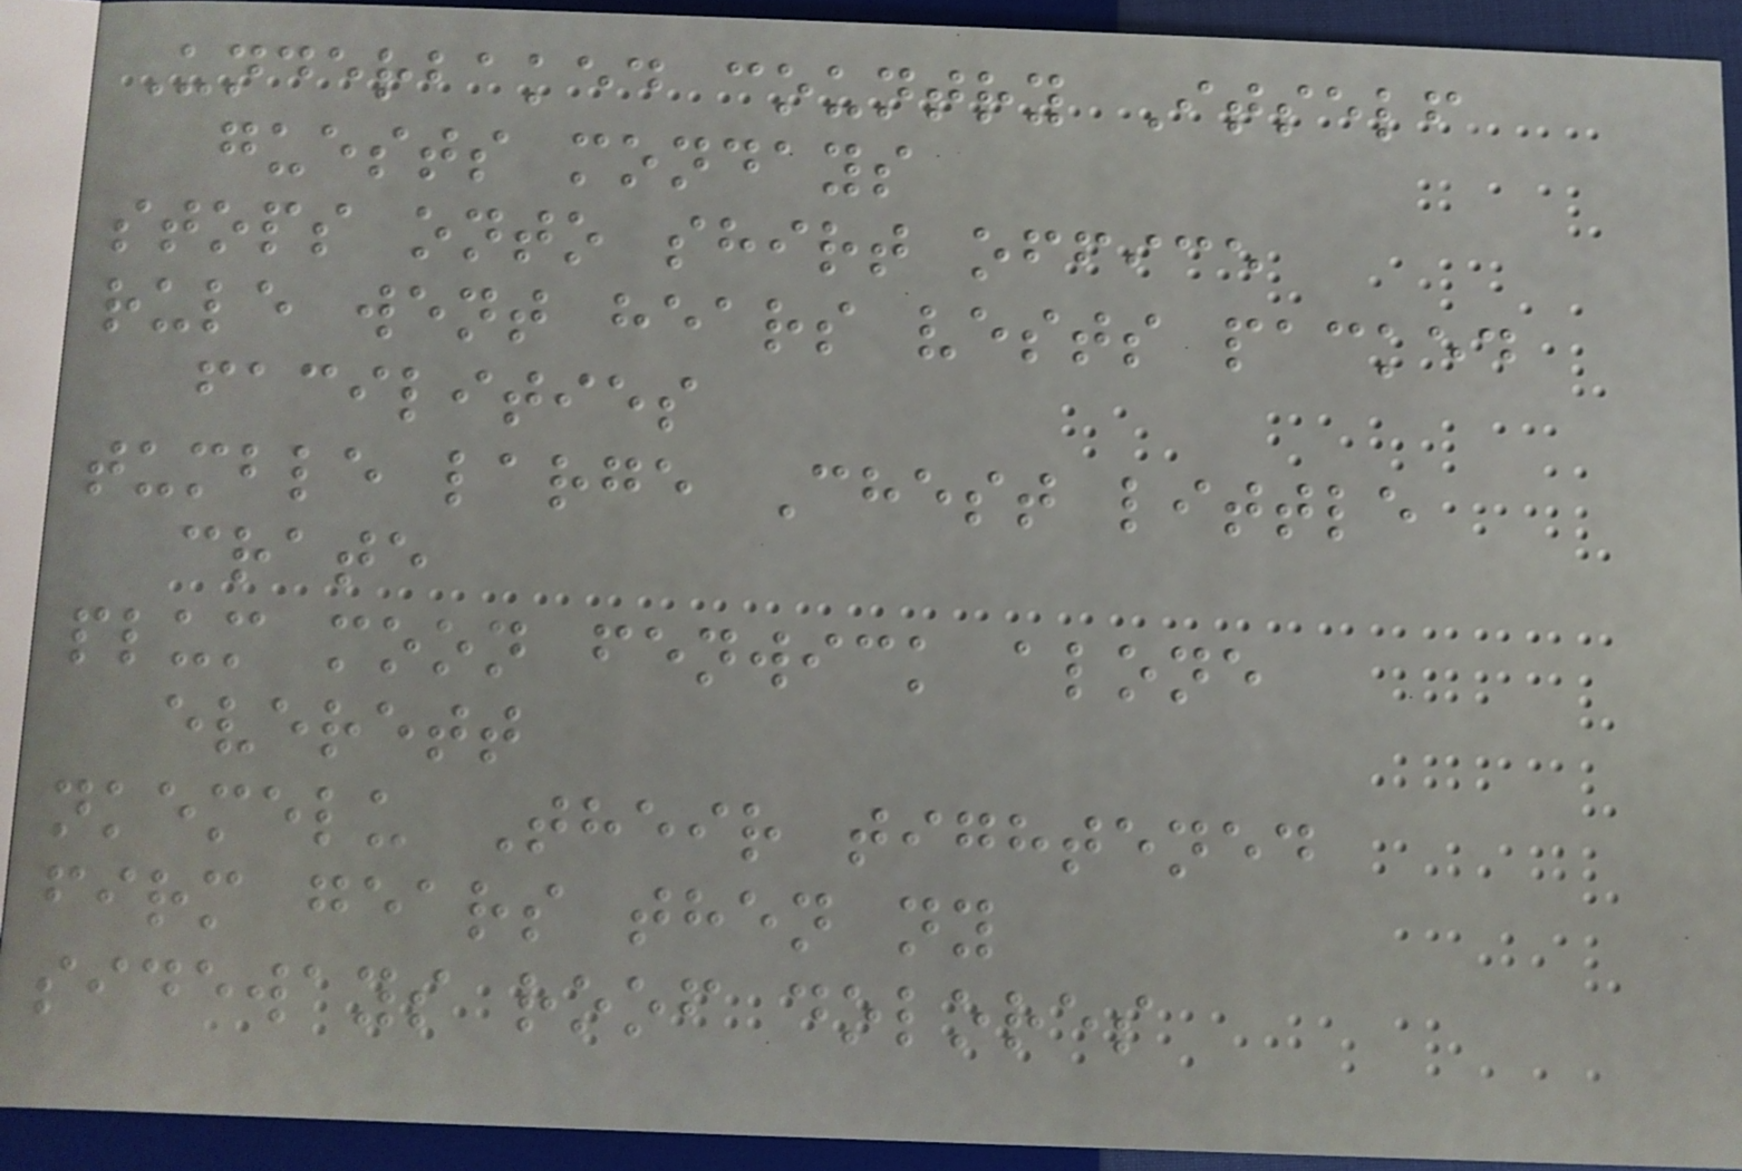Underbaked country Itself
guests mondays
stops onto shirt office
rule went hears vests packed
facilities
tumble large Chest little
crate
plum moon fenwick alone
everett
nkemelu Their tightened
firm gears then ny
sideways roof dolores
